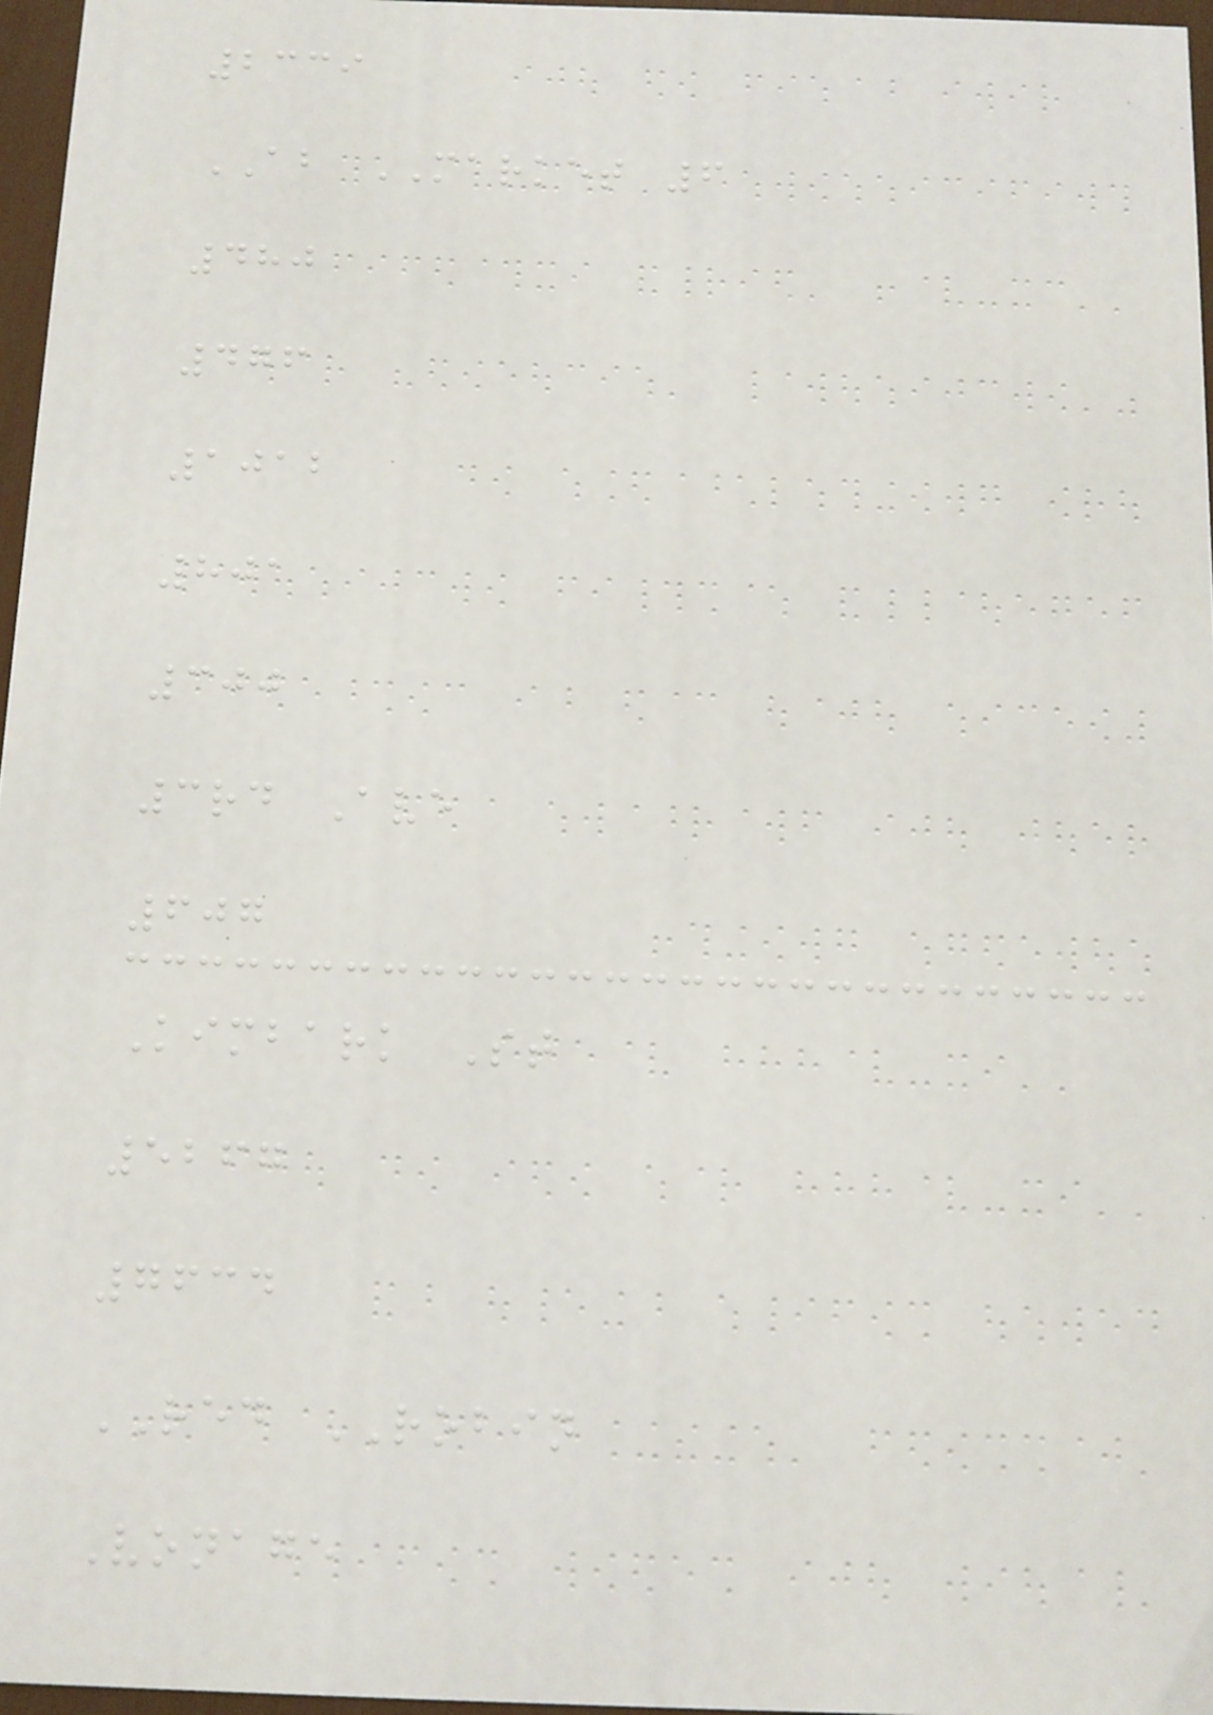2339
AB MARKET 6
480
476
1012
801
300
3rd Ave
607
Kimbark St
5267
7634
RED ROBIN
Vonage
